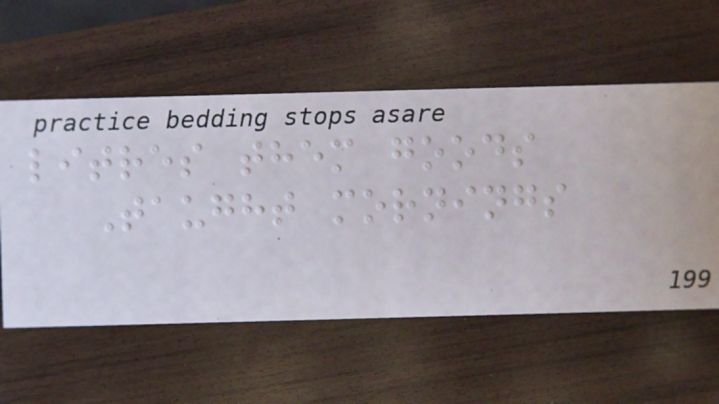litres them goods
Taught mornings
